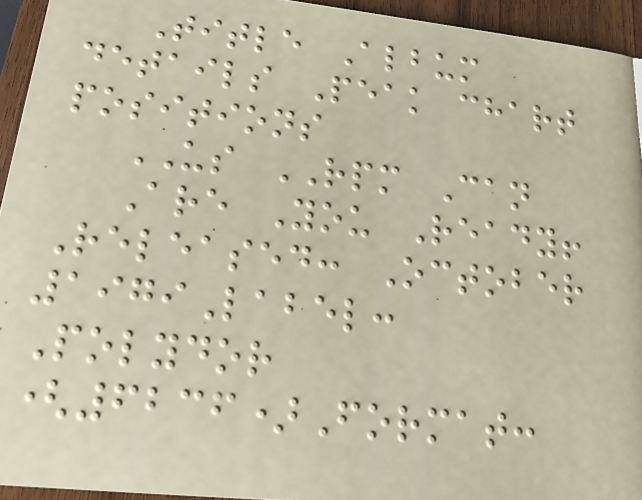Title Album
details Peak chart
positions
US RPM Can
Are You Ready!
Released: October
1979Label:
Polydor
(6236)Format:
